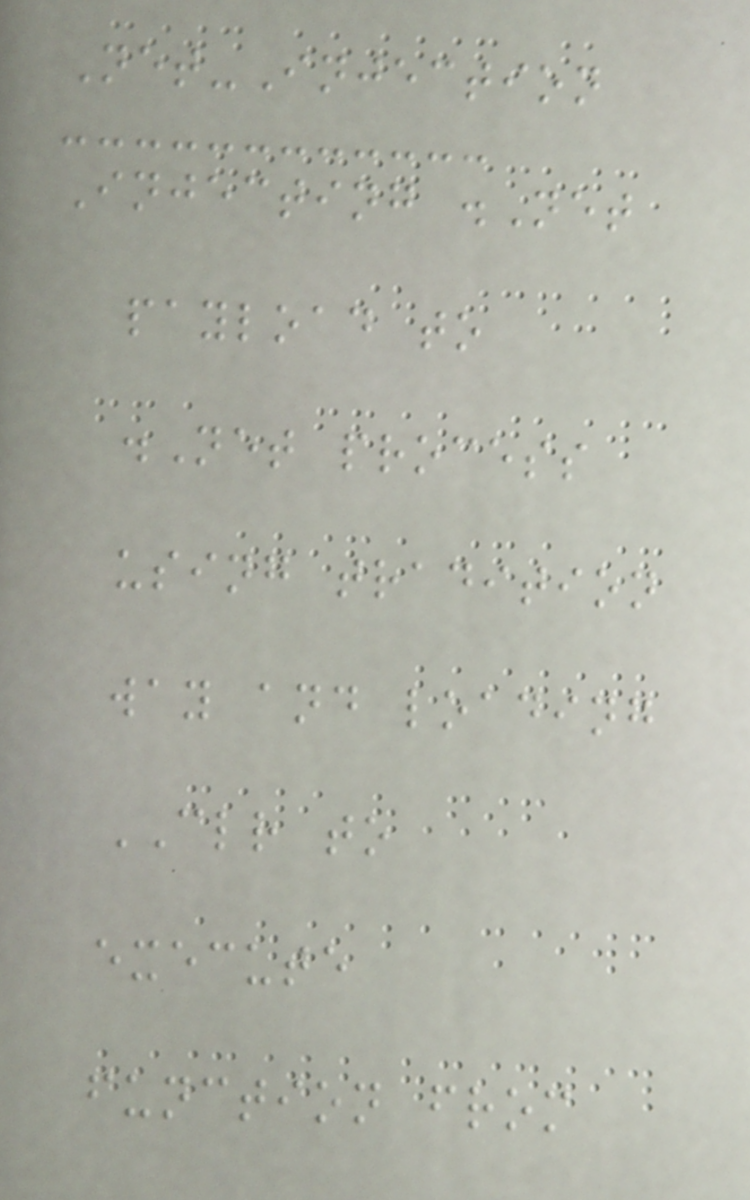Net-Injection
Injecting .Net
payload to
.Net process
using tradition
way and loading
CLR to
execute
function from
